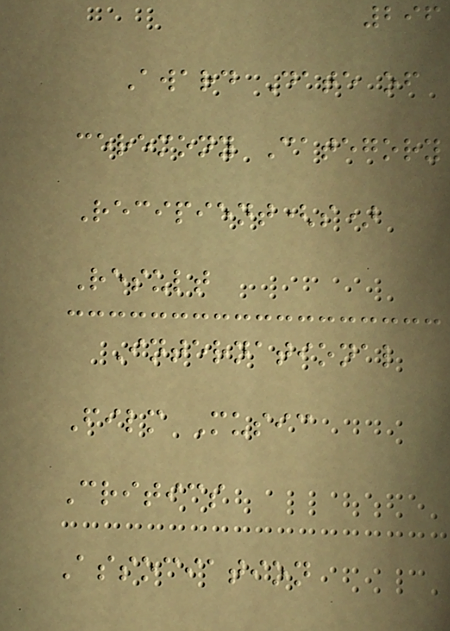296
Award Date of
ceremony Category
Recipient(s)
Result
International
Film Music
Critics
Association
